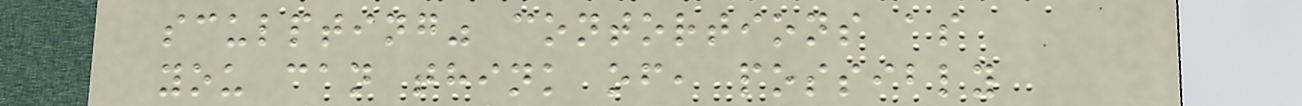sculpting" contortions as
you can think of, possibly
